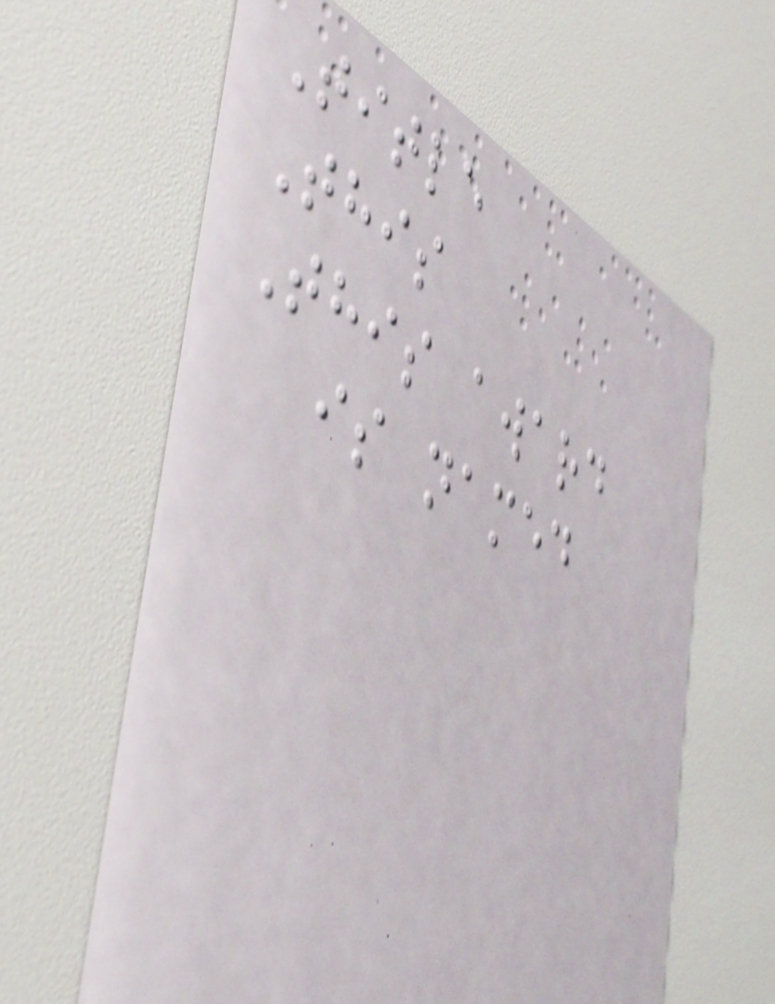Title
This
This award
is named
